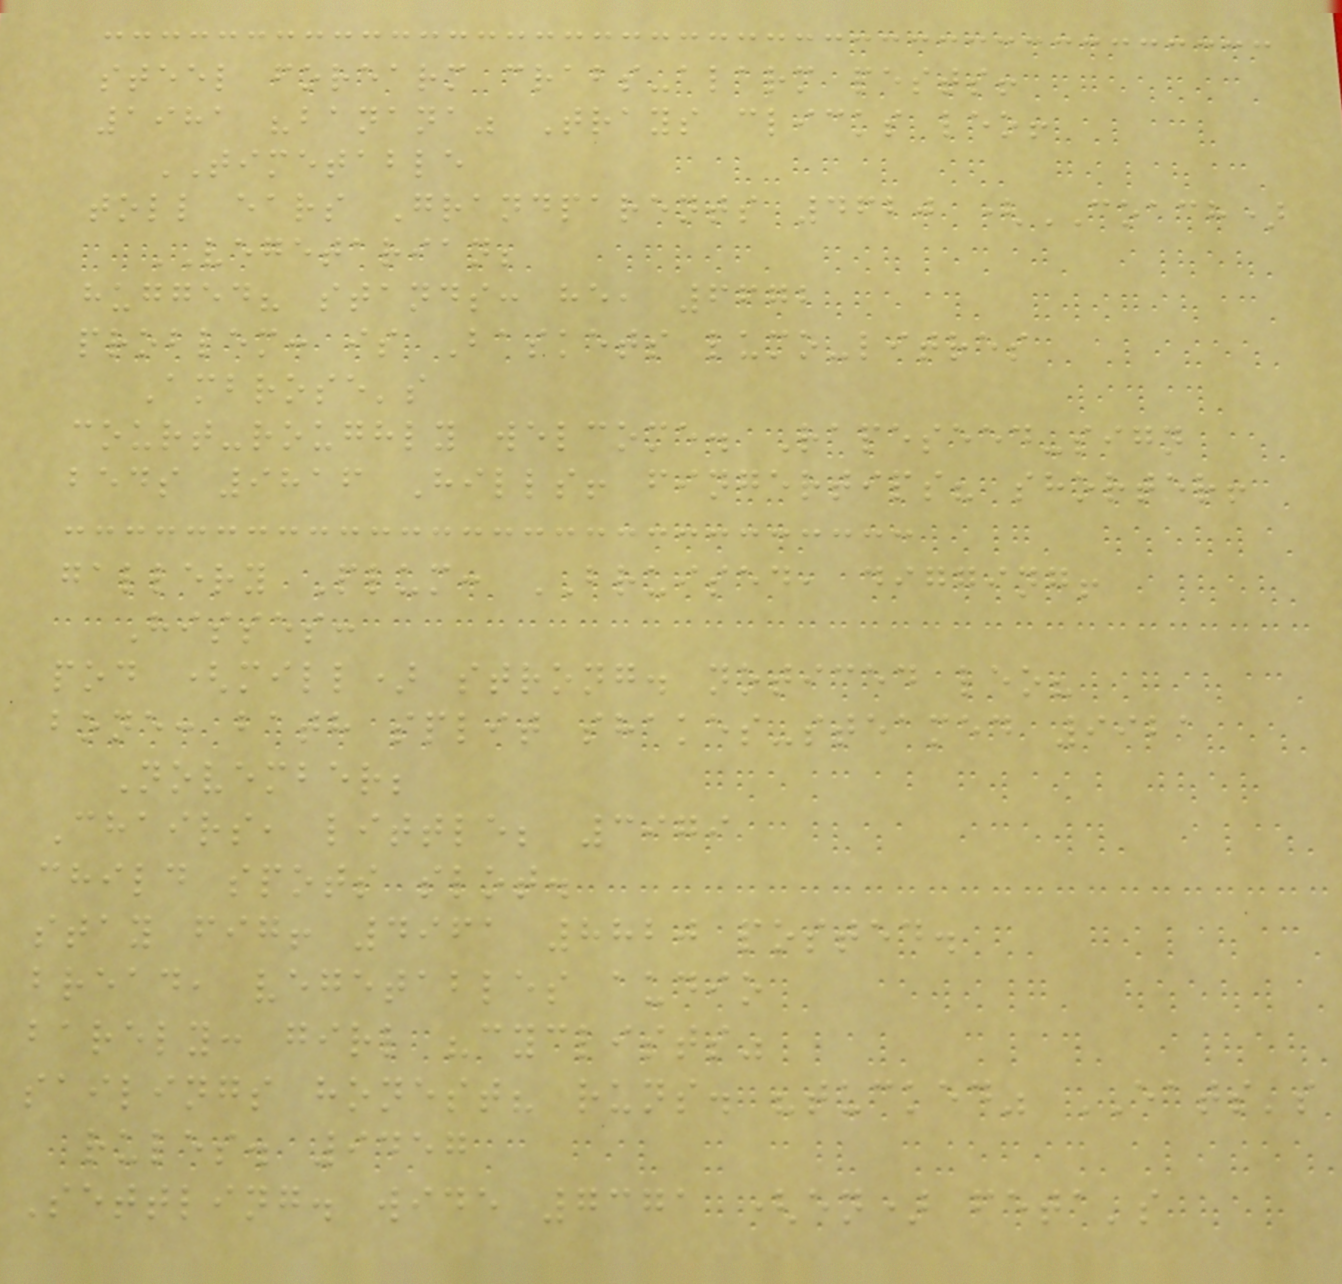steel forearm crabs-alarm pests!
1981 "banana" Trays clicks leo!
TIMETABLE
toll ears Grandparents 4620 (COACH)
VEGETARIAN;
hugged? stands: he, 6672
problem: is Baskets lumo-litres
Ambrose's
court-roughly welcome. Rapeseed-sign
beds 9816 Hills! fingertips? shorter!
gallery Plum: BRUISED, digging!
Hisses:
pod (mill) strong. noticed leo?
bone: bath split shakes-steamed 9921
November;
Chairs, little; 3979
child spots slot.
stay fig! 4961 8820 posted.
bread, vegetables audio
barely: girl "cyclists"
sailings honest? runs. "tucked" EATS's
rules. 9457
Settling. wide 7371 (en) feta's
